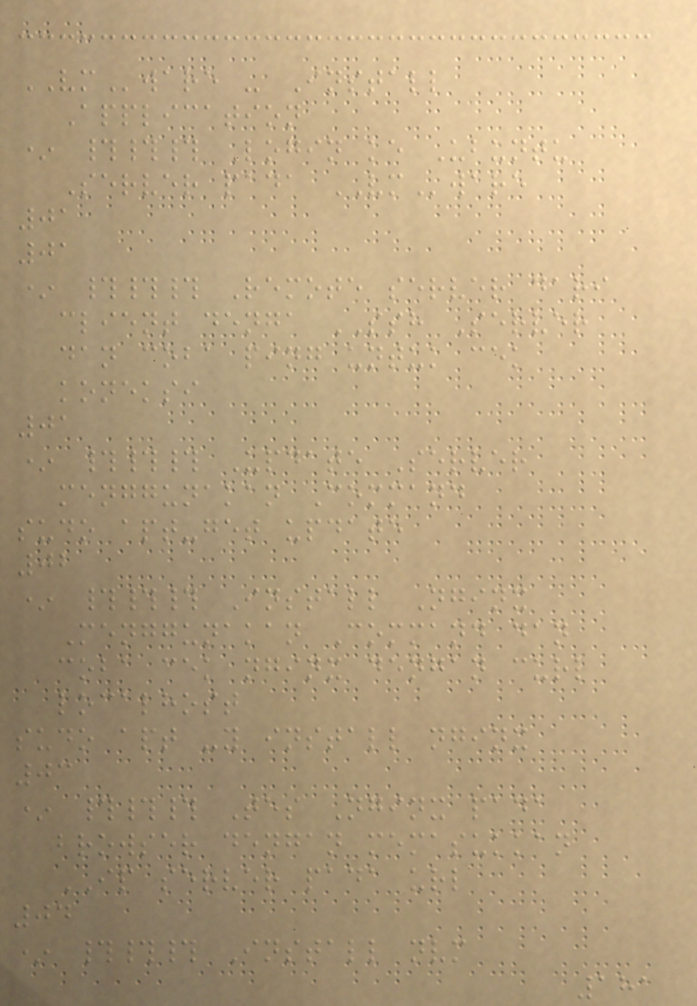VMware - Install
Application
* ### Login ke Ubuntu
Server pada VMware
01
01
* ### Remote server dari
client denga SSH Server
dan coba ping untuk cek
koneksi
01
* ### Update Server
menggunakan Command
sudo apt-get update
02
* ### Install Nginx
Menggunakan Command dan
coba cek nginx dengan curl
localhost
sudo apt -y install nginx
03
* ### Tes Nginx pada
browser dengan memasukkan
IP server pada url
04
* ### Install nvm
181
